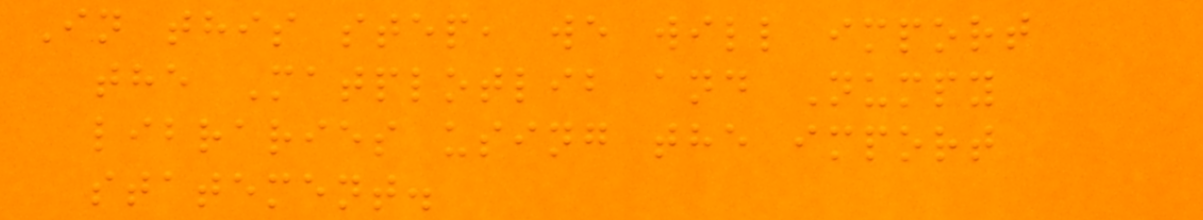In this step, we will import
the Matplotlib and Numpy
libraries using the import
statement.
